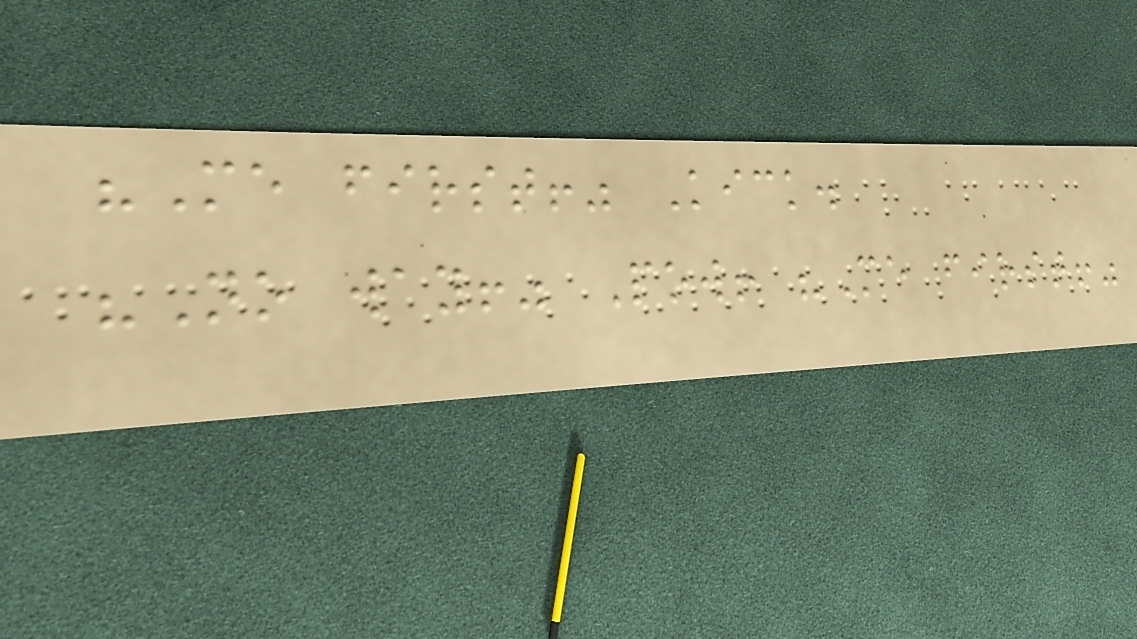"Me first!" Kick.
"No way!" Pow! "Me first!"
